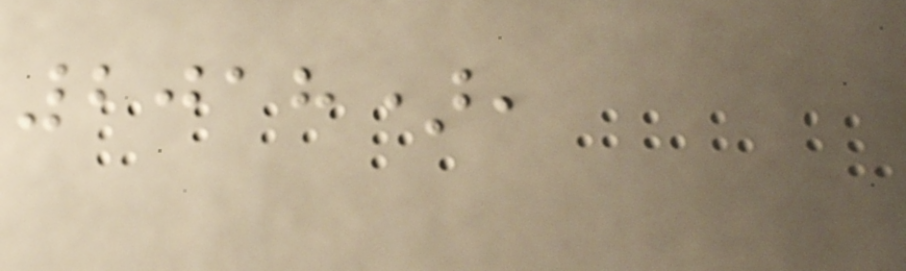2018),
